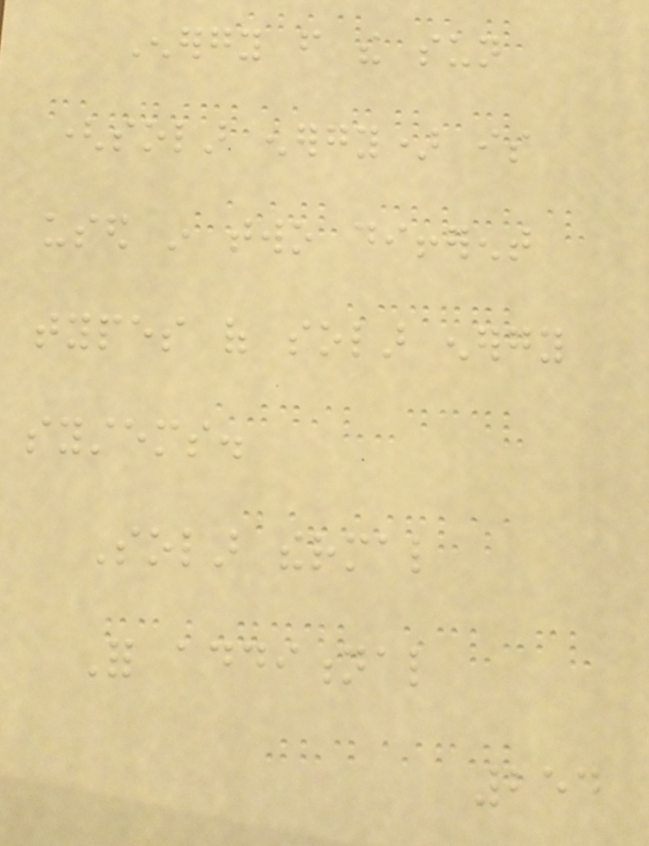Energy from the sun
(solar energy) is
used in two different
types of solar energy
systems.
Solar thermal
For additional
254
